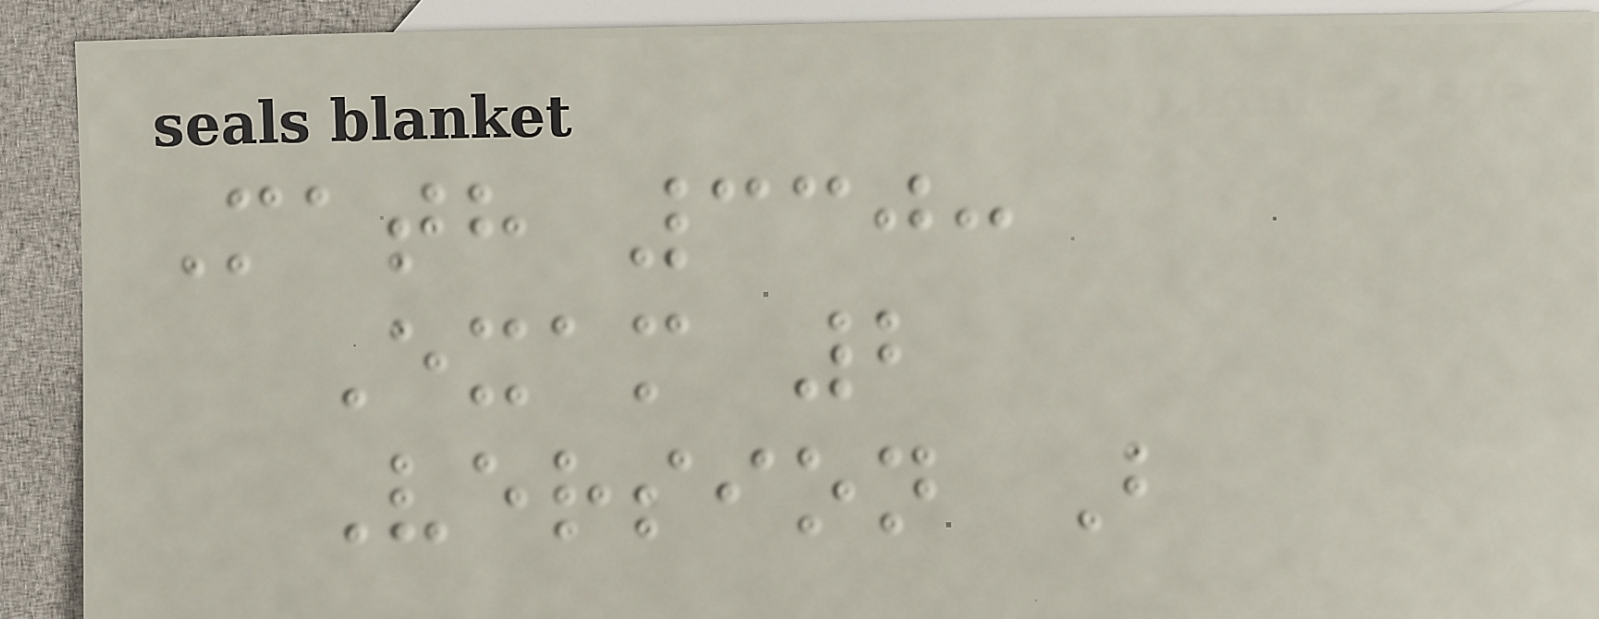Math 330:
Exam 2
Version B
